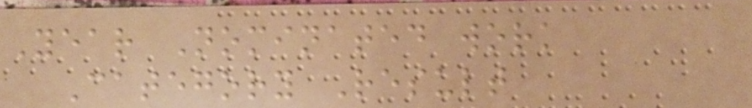Year Nominated work
Category Result
